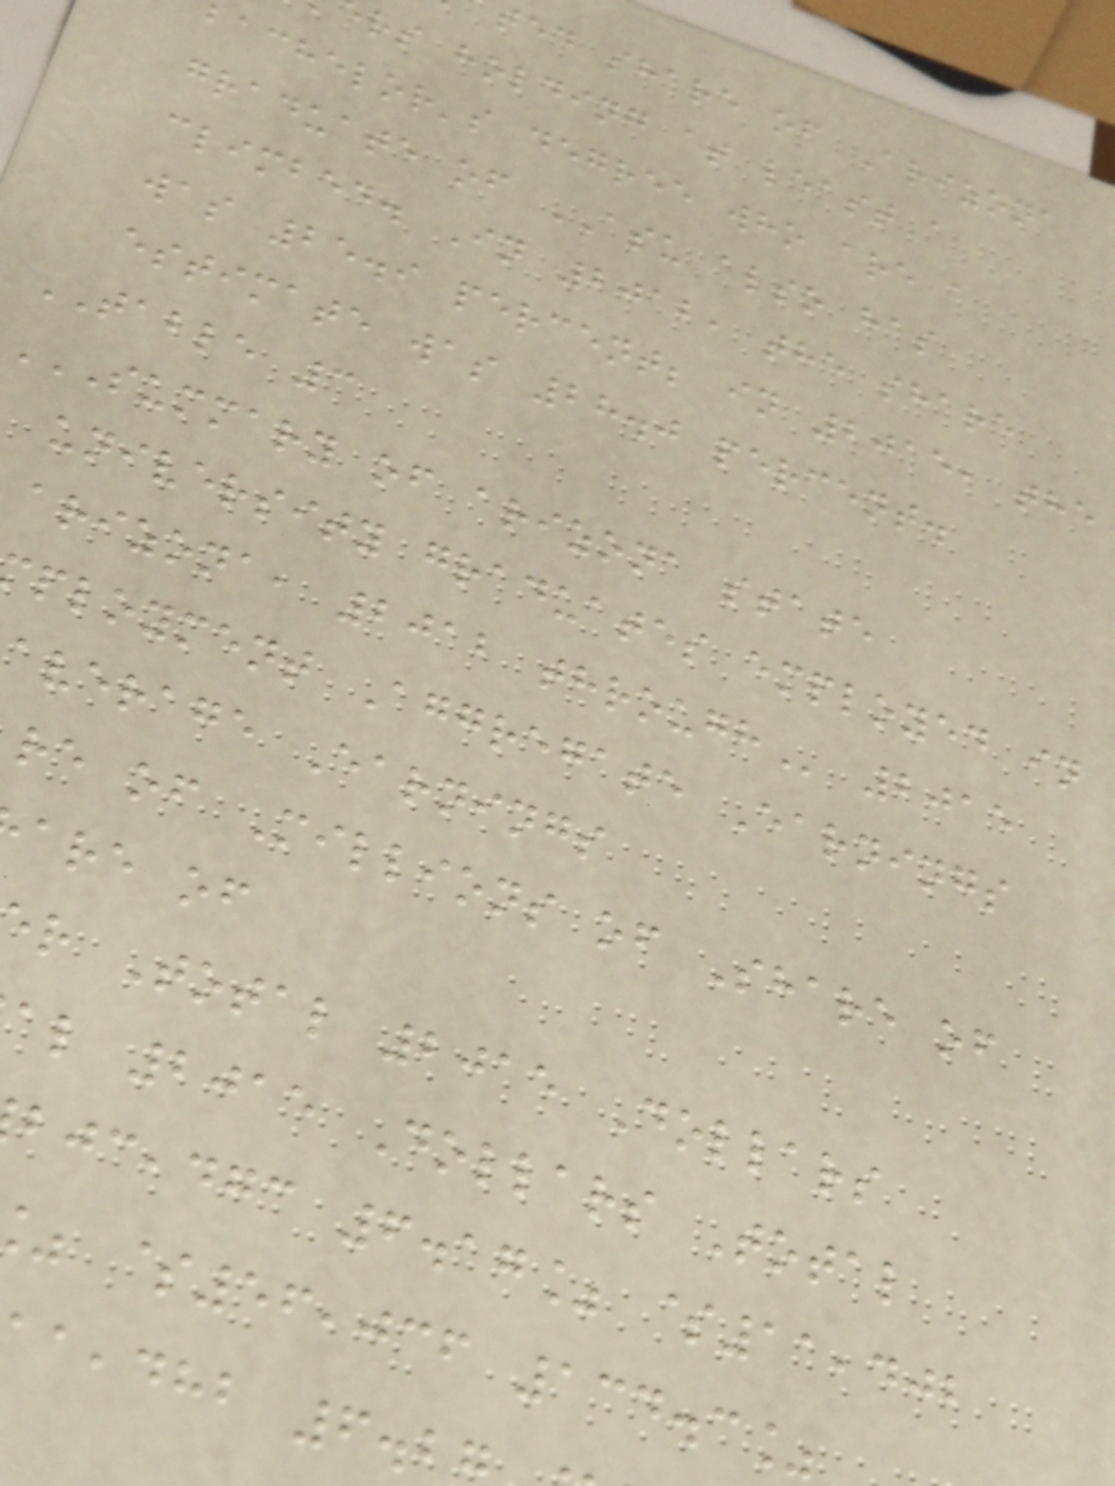ted share of Arizona
rs holding at least a
bachelor's degree who are a
graduate of ASU also has
climbed. In 2012, the share
was 25.9 percent; in 2015, the
estimate was 28.0 percent.
TABLE 3
SUMMARY OF ARIZONA STATE
university graduates employed in
arizona, 2012
ployment Aggregate Earnings
average Earnings
re of Millions of Share of
are of
r Total 2015 Dollars
al 2015 Dollars Total
,dgc 6.17% $11,402
$56,036 134.3%
,dhb 6.2
